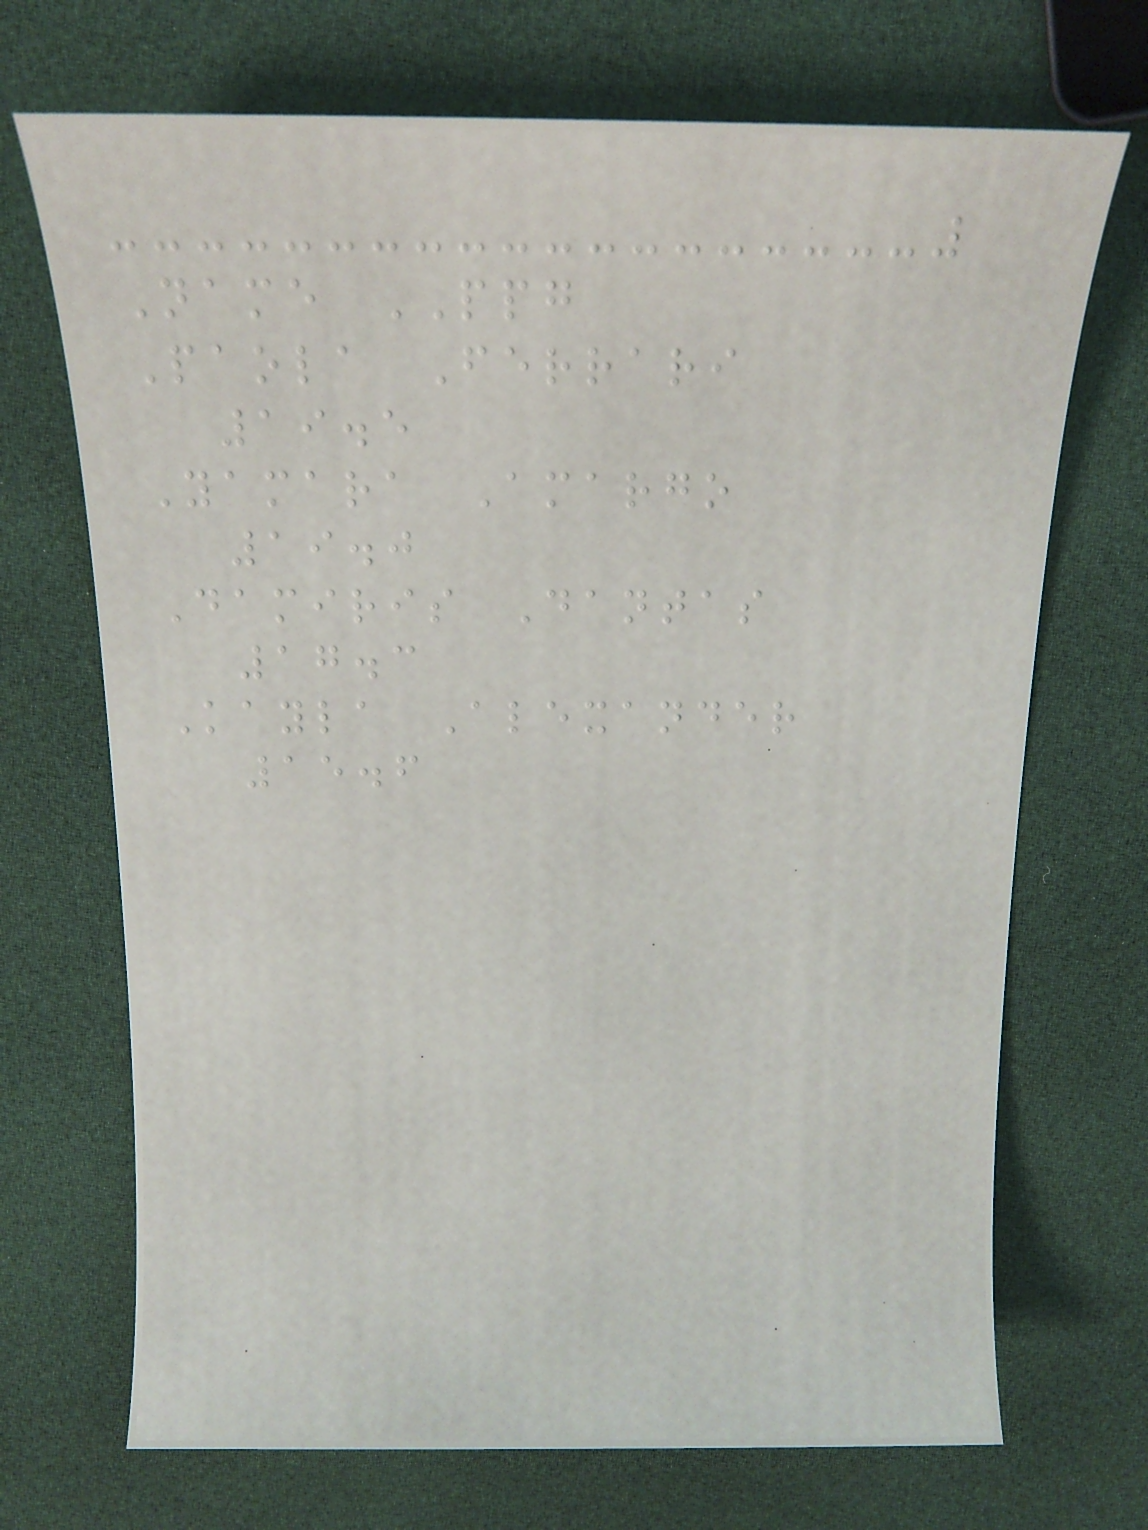Name PPG
Paola Ferrari
19.5
Yamara Amargo
19.0
Damiris Dantas
17.3
Kayla Alexander
15.6
